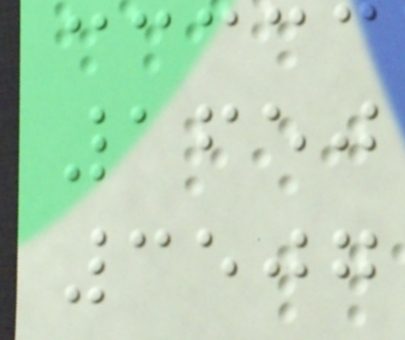1650
3507
